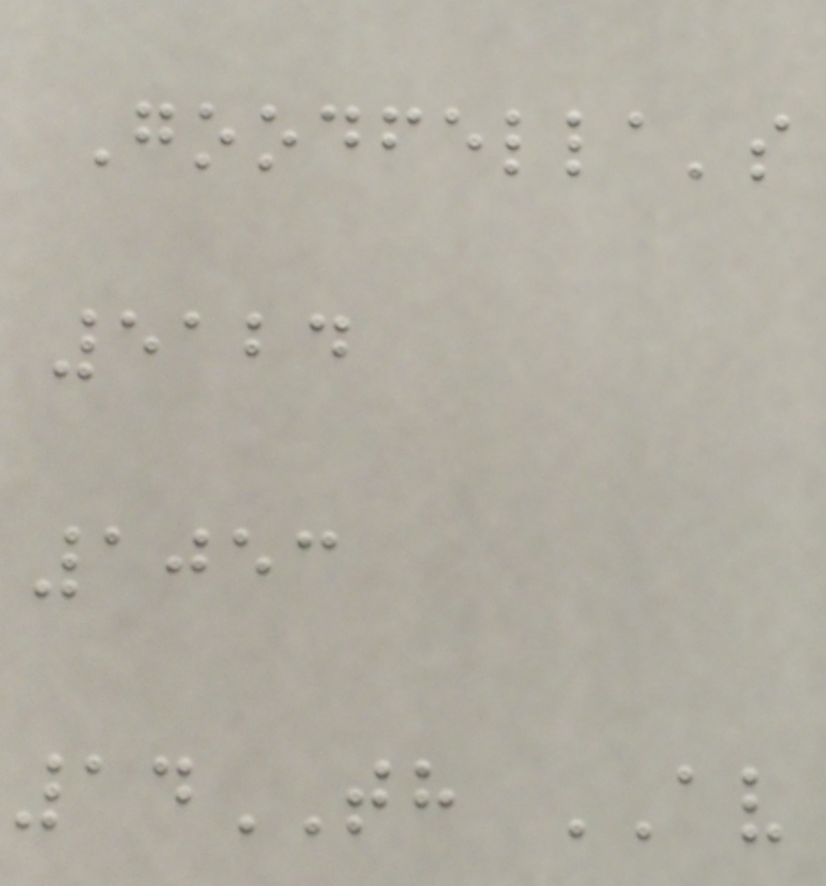Goodfella's
5124
1053
14TH AV
